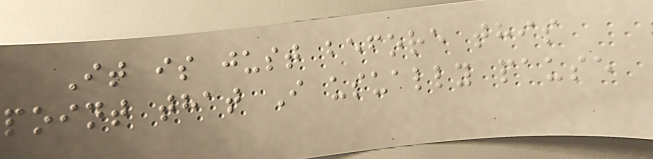It is just before this
point that I usually pause
